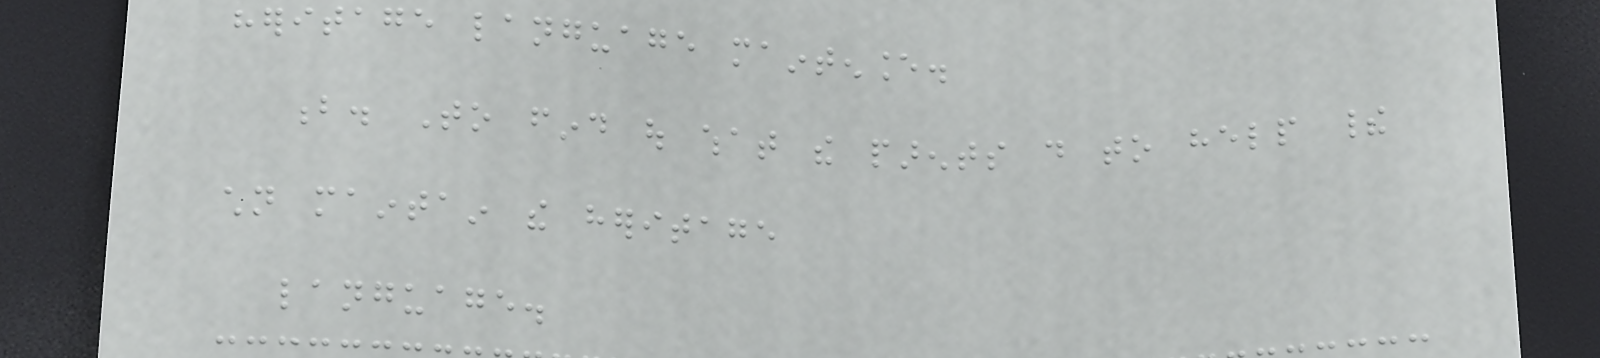heritage language maintenance.
b. To find out what the parents do to help their
children maintain the heritage
language.
